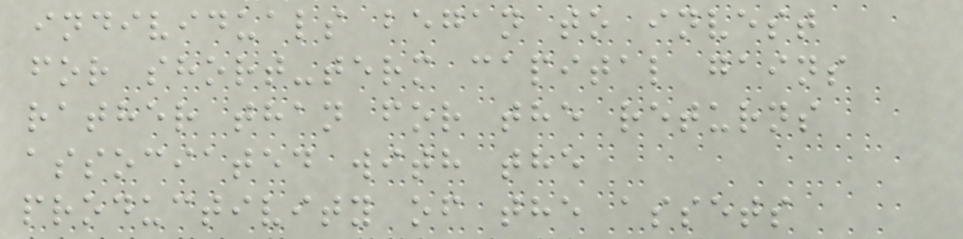individuals began to invest
for short-term capital gains
rather than for the returns
associated with the
productivity of the assets
